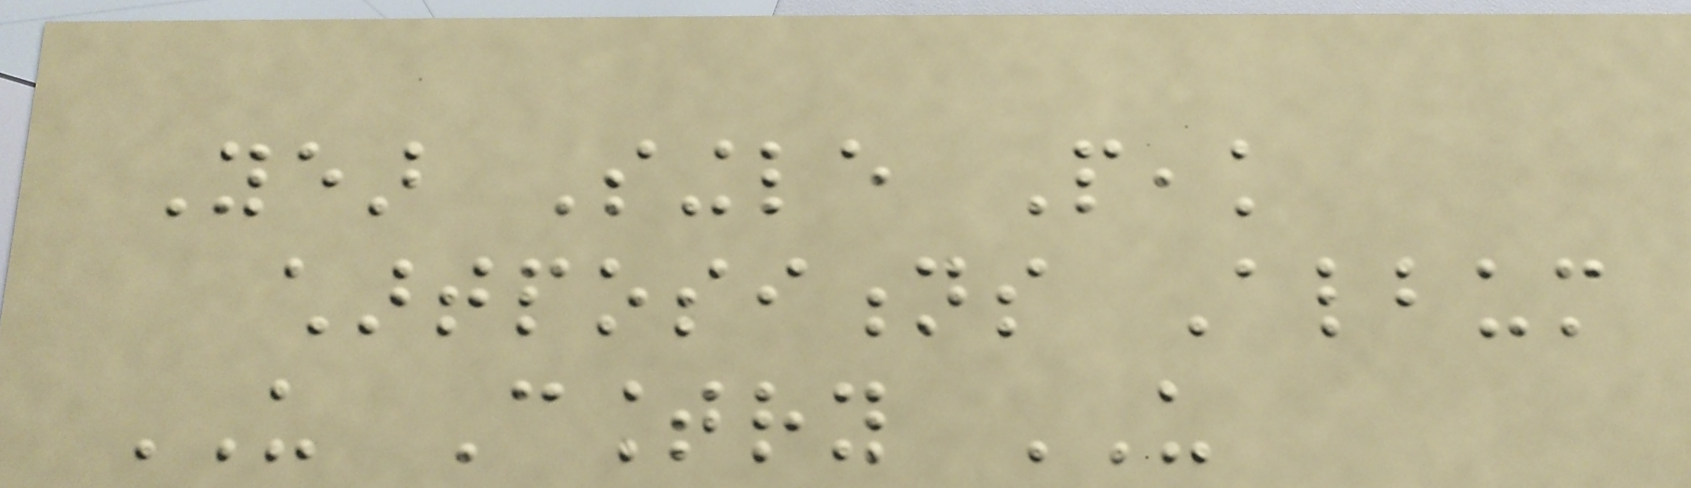Year Single Peak
chartpositions Album
US Country US
